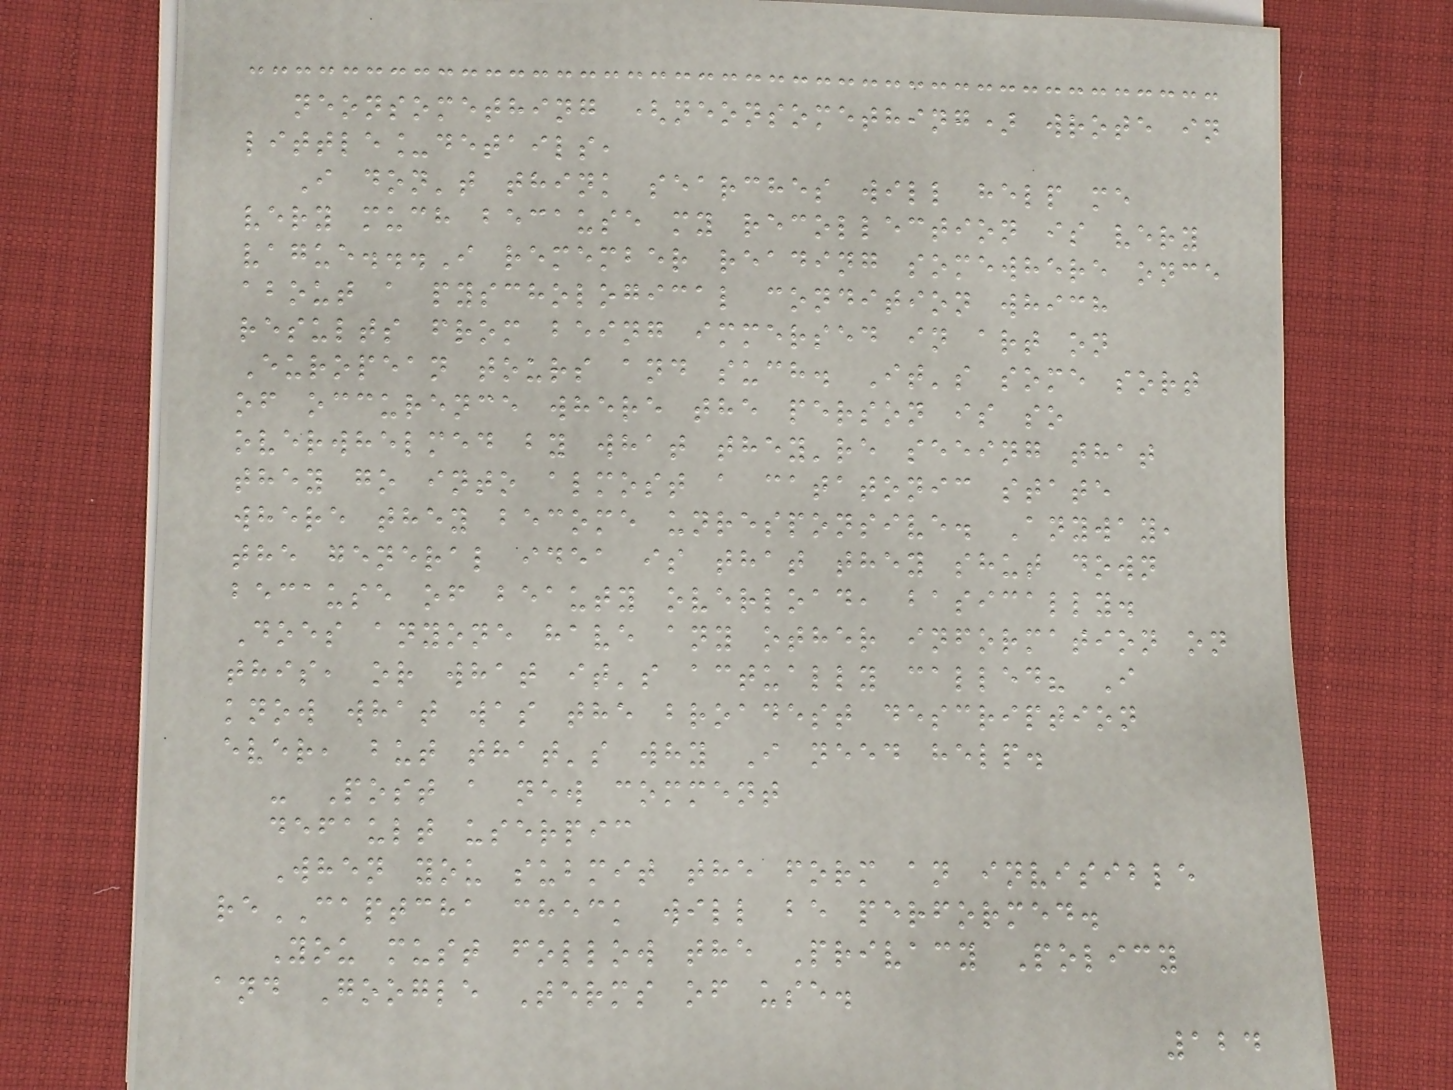neonsomething (neonsomething) wrote in
little_details,
I don't think searches will help me
very much because my recollection is very
vague...I remember reading somewhere once
about a pyschological condition which
results from being immersed in art on
European tours and such. It's some sort
of occurence where the person is so
overwhelmed by what they're seeing that
they go into almost a catatonic state
where they become unresponsive. Anyway,
the general idea is that they shut down
because of beauty overload, basically.
Does anyone have any other information on
this, or what it's actually called? I
know what was the broadest description
ever, but that's why I need help.
- Post a new comment
default userpic
When you submit the form an invisible
reCAPTCHA check will be performed.
You must follow the Privacy Policy
and Google Terms of use.
124
